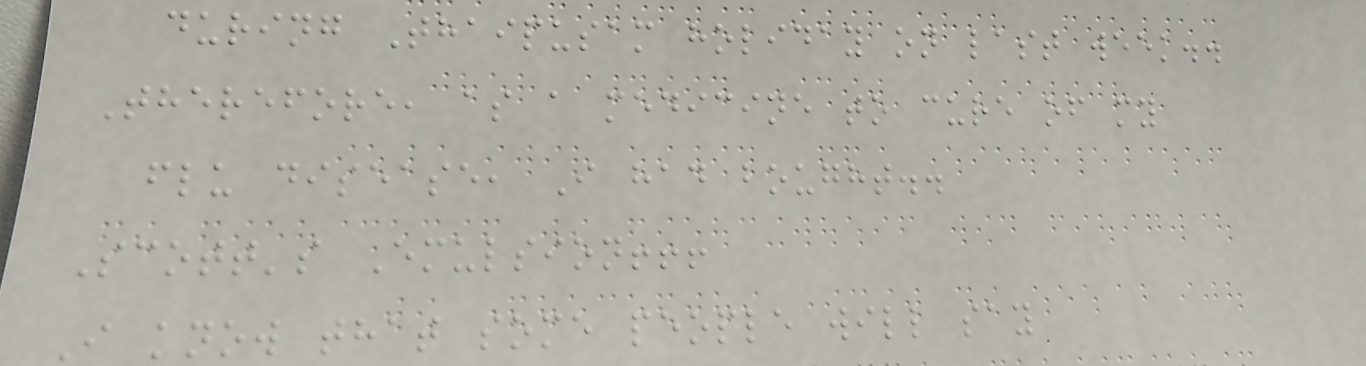during Thaipusam holiday on last week..
Therefore, as a medicine to cure of my
flu disease, I had bought..
Scott's Emulsion!!!
I know that some people will say
